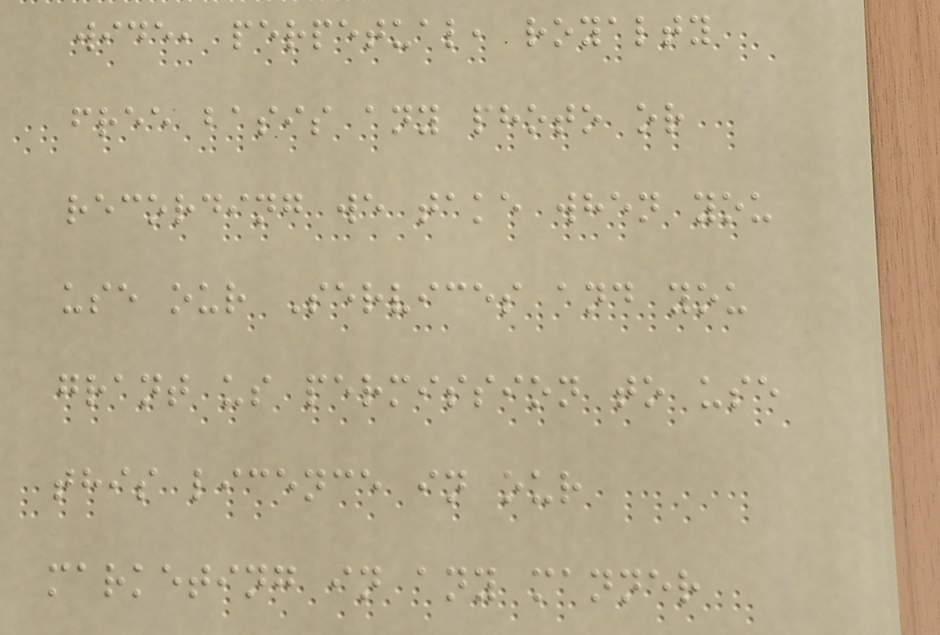wide, perpetual, royalty
free basis any photo or
recording we take when you
use our Services and you
grant us permission to use
this licence in our
marketing in any manner
